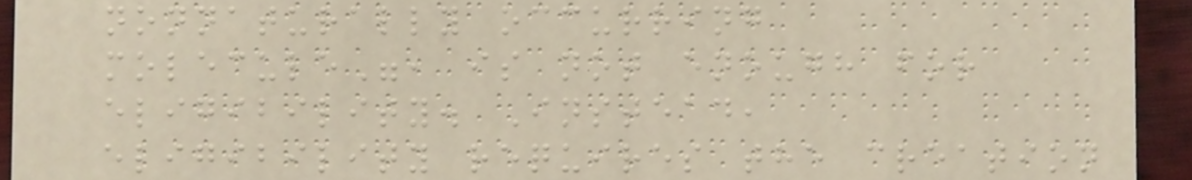nonnaturally occurring
molecule", is not enough for
eligibility. Instead,
eligibility requires the creation
